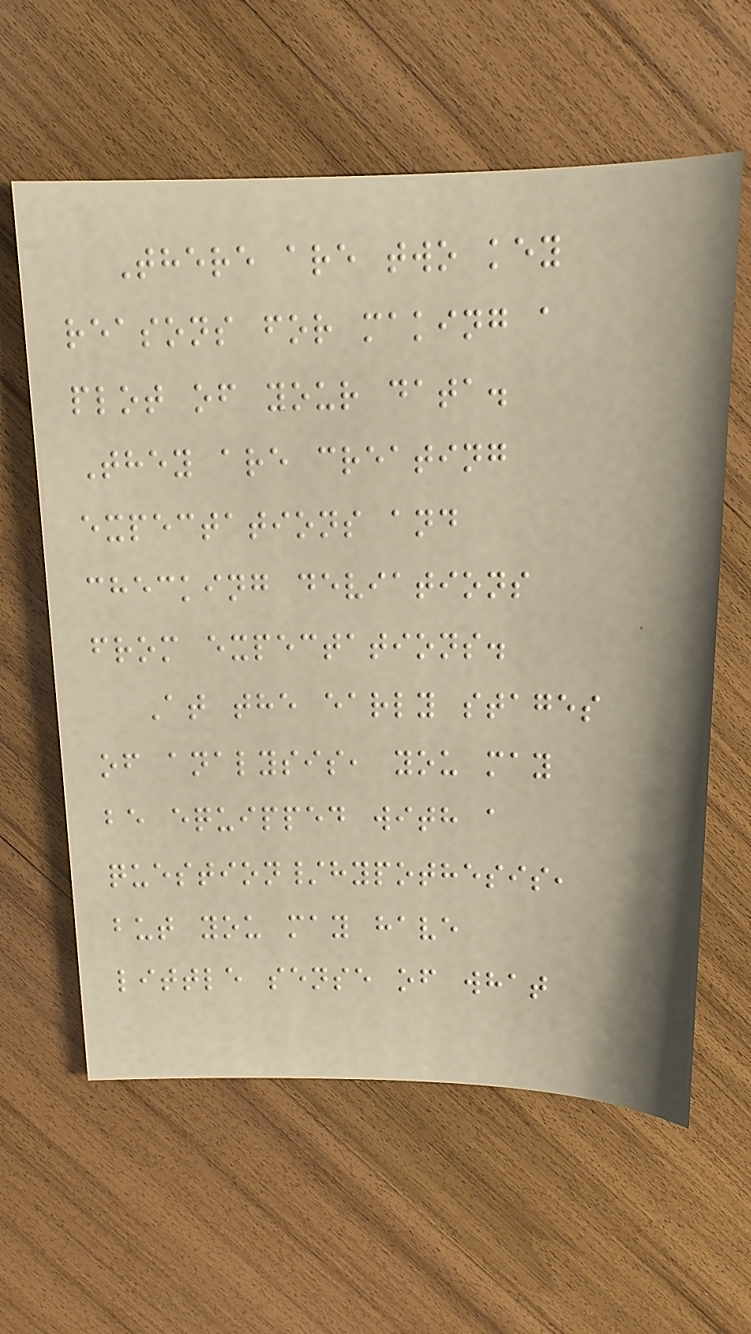There are two key
reasons for making a
plot of your data.
They are creating
expectations and
checking deviations
from expectations.
At the early stages
of analysis, you may
be equipped with a
question/hypothesis,
but you may have
little sense of what
